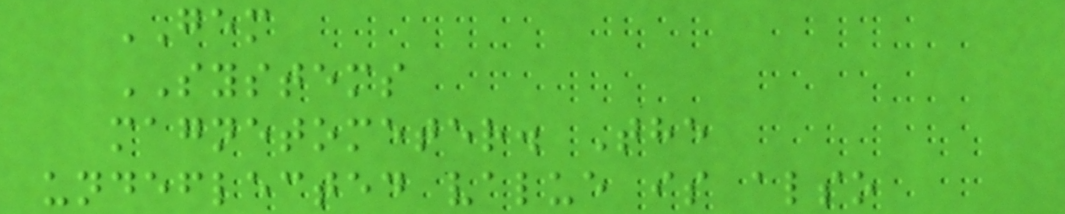GEM
SYSTEMS
magnetometer. The
undeflected value is also
